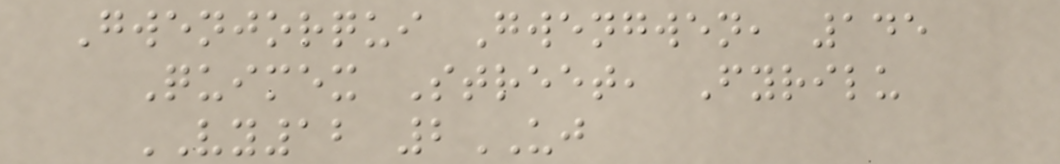Gwenjorqui Gwengwen, 145
Quimex Street, Fyrilu
VY12 2UJ
